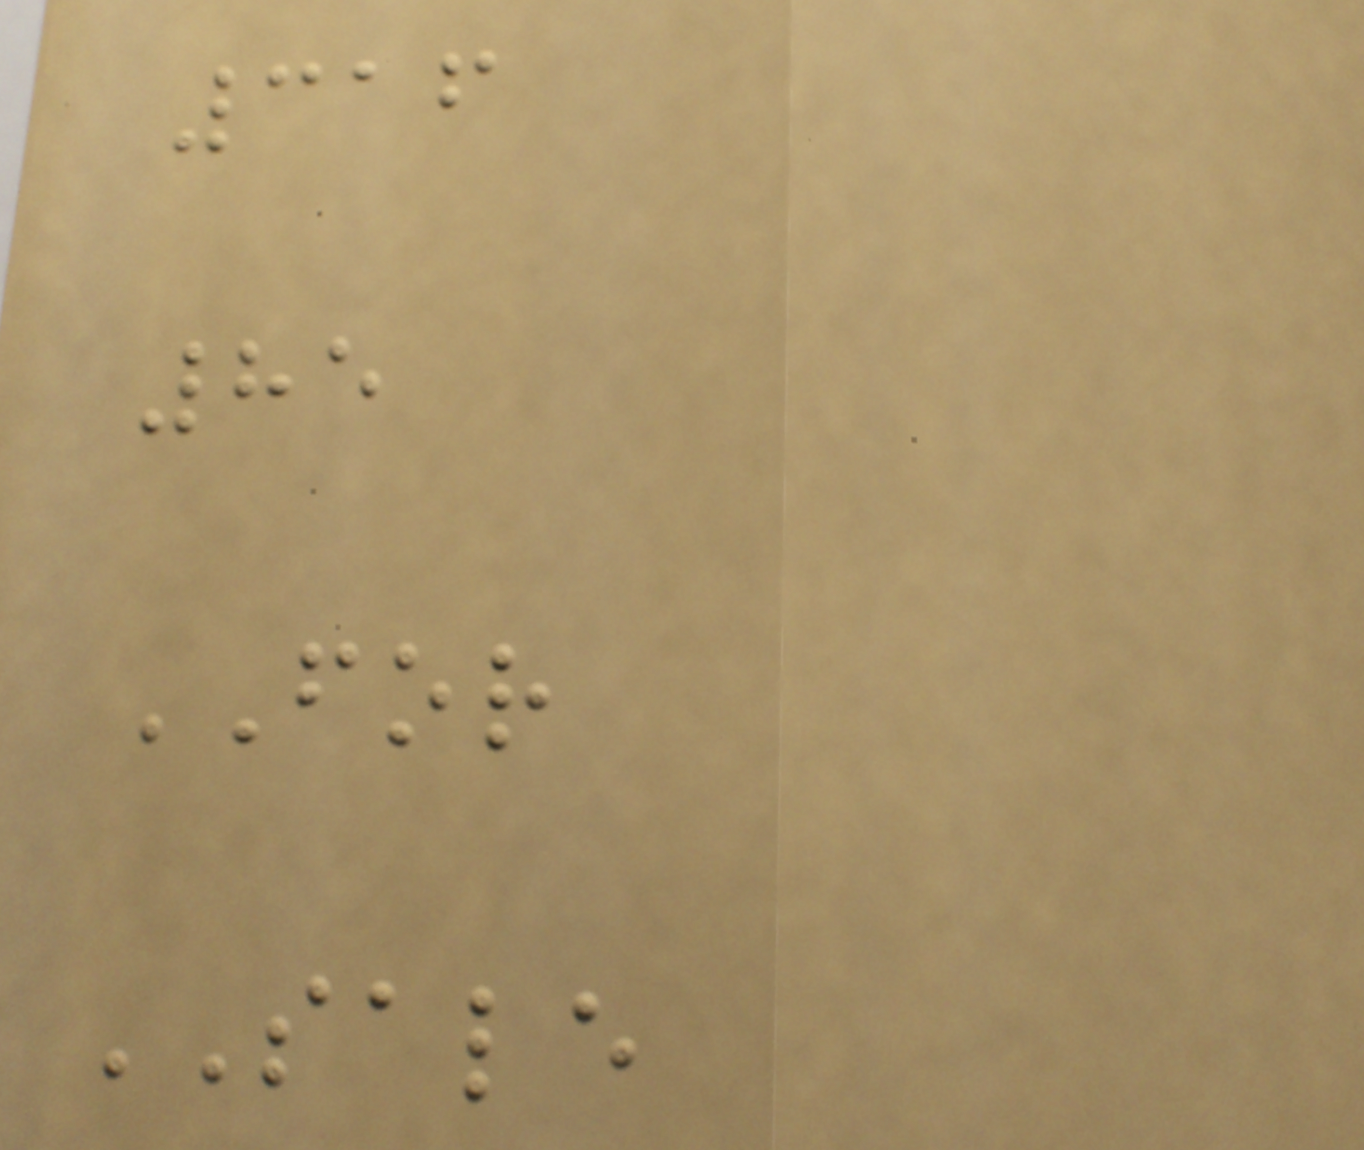316
85
FOR
SALE
